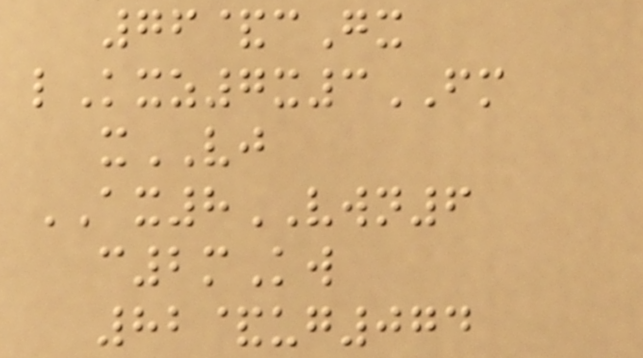76&cGx
lKxz7x3FM
xVJ
AX8VWN6
c2mKw
82&ug074
